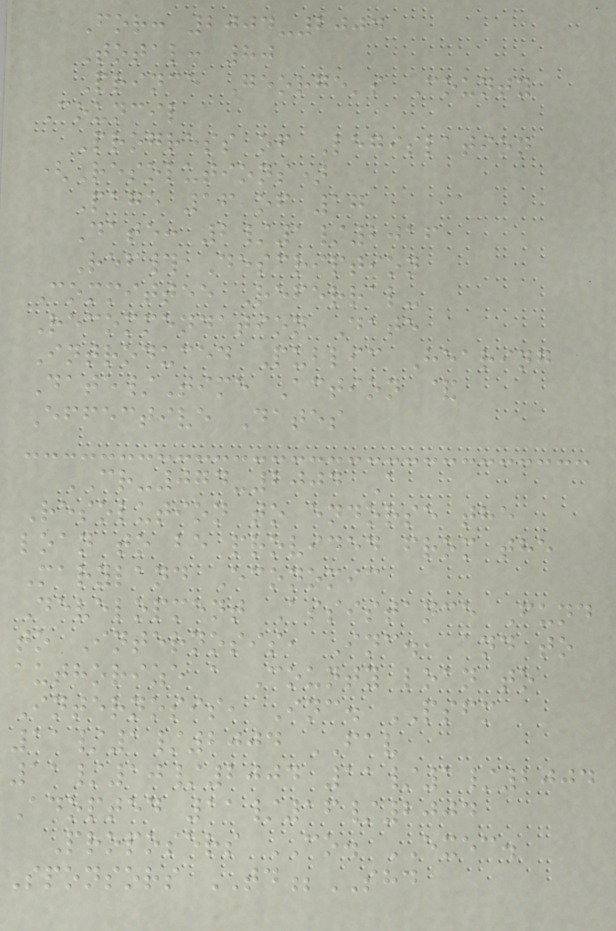For: 2004-2004
Total: 80
Prince George's County
Council
Progress of Legislation
(Resolutions)
Page 16 of 17
Date: 2/1/2016
Ref# Description
Committee Referral-
Recommendation Date
Introduced Public Hearing
Date/Time Action &
Effective Dates
CR-074-2004 A
Resolution to endorse the
loan to be provided from the
Maryland Economic
Development Assistance Fund
to Internosis, Inc., and to
authorize a County loan to
Internosis, Inc. PSFM
11/1/2004 FAV
11/10/2004 11/1/2004
Adopted 11/16/2004
Proposers CO. EXEC.
Sponsors TD;SHD
